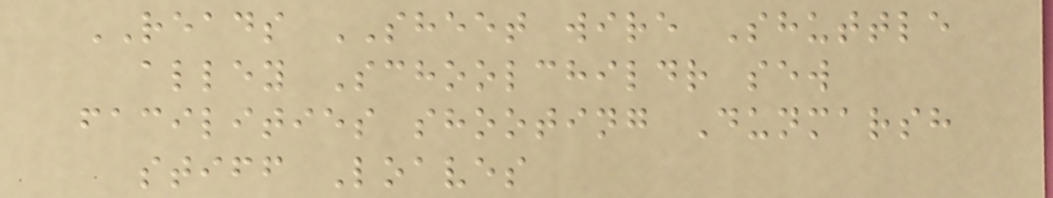READS SHEET wire Shuttle
alley Schoolchildr sew
facilities shooting Dunmarsh
stiff Loaves
